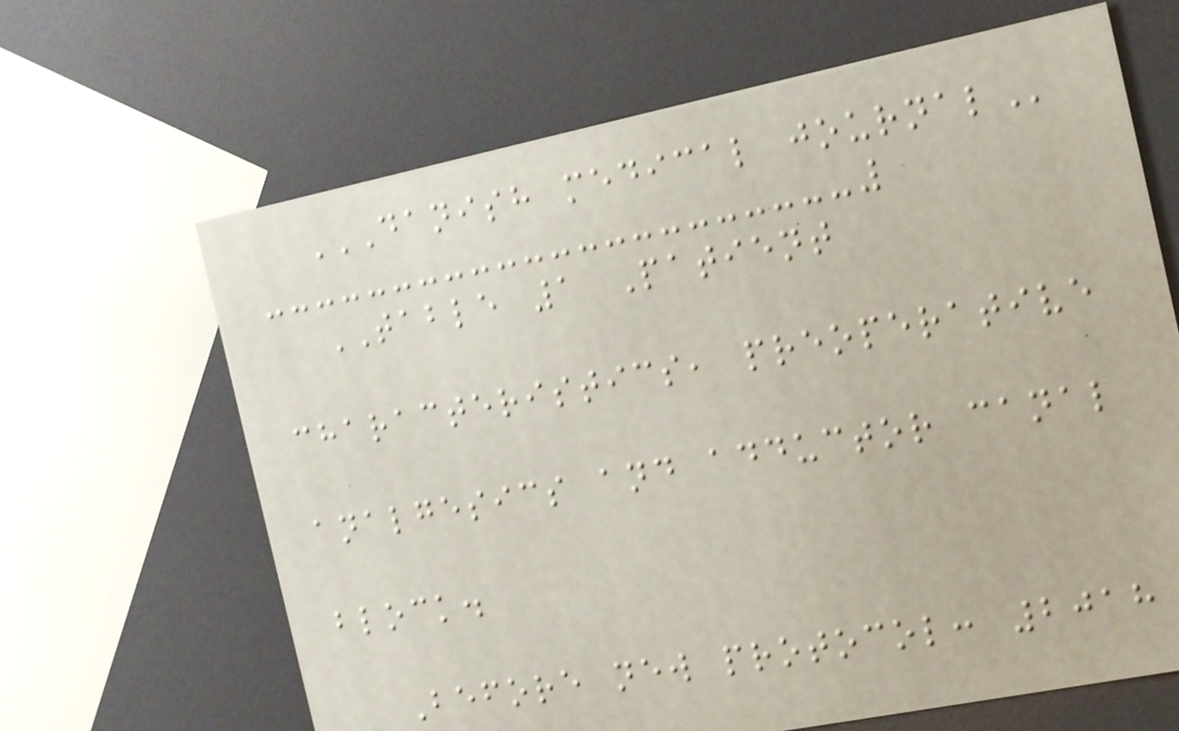DANISH MEDICAL JOURNAL
TABLE 1 Patient
characteristics, preoperative
analgesics and adductor canal
block.
Before new protocol: 2018
